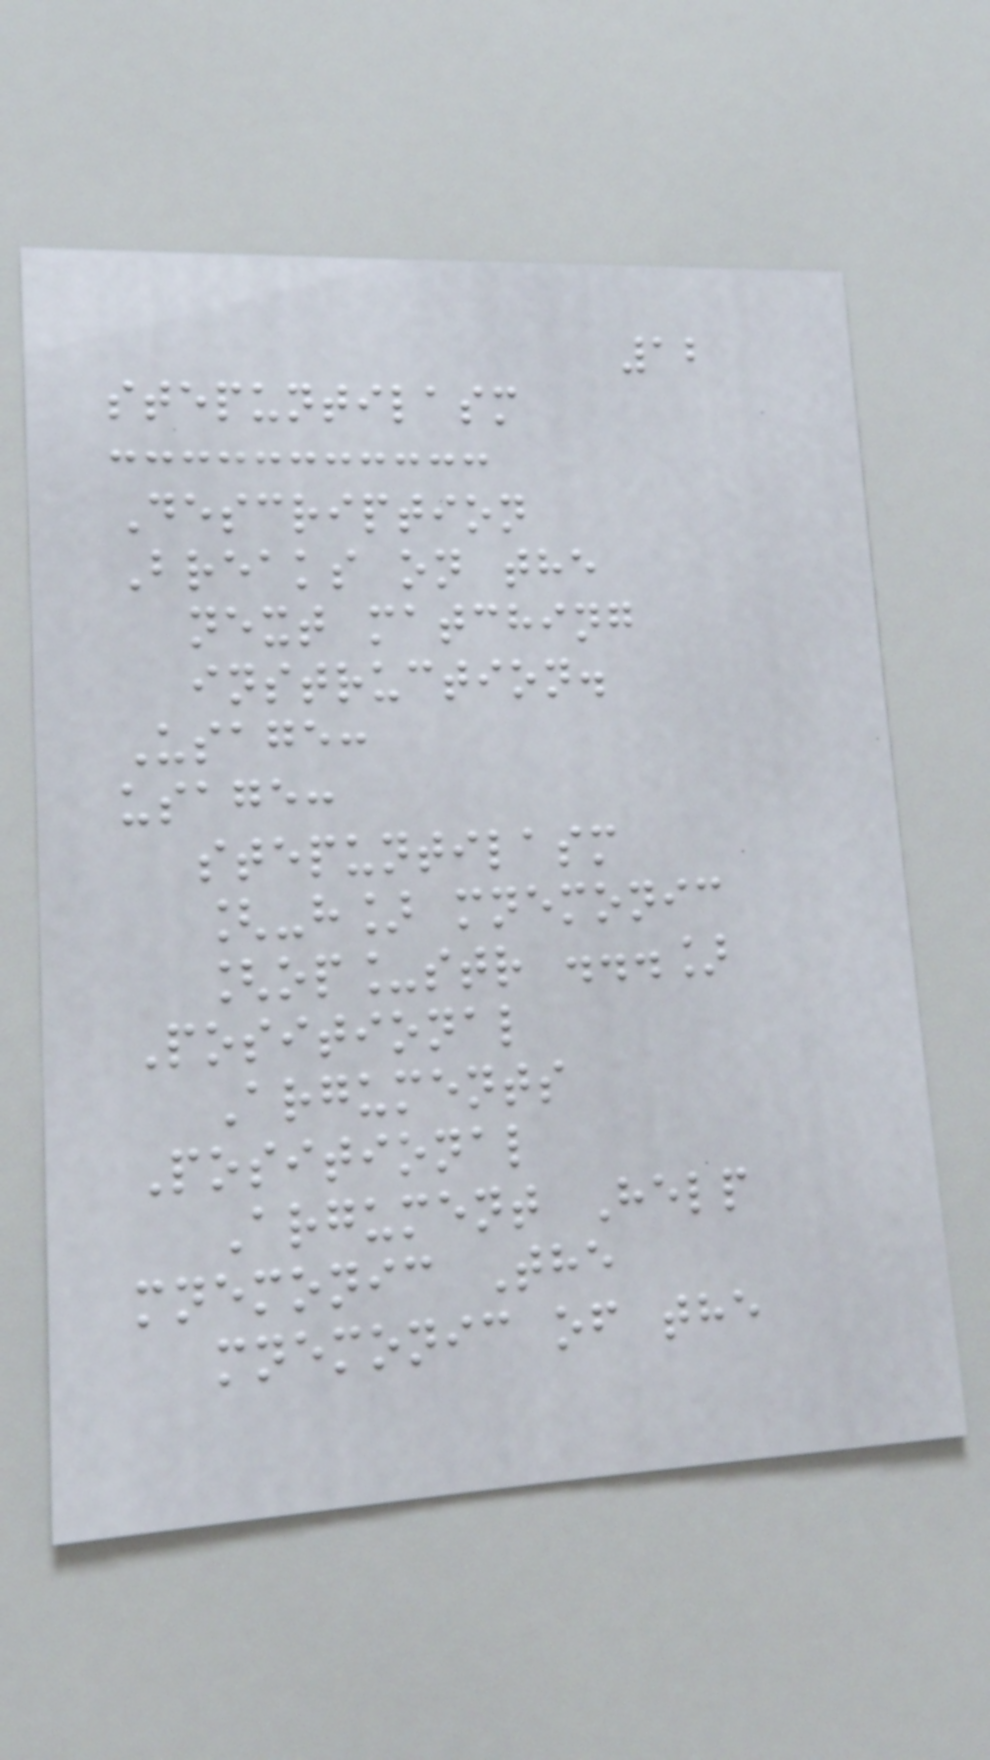12
stepuntilasm
Description
Breaks on the
next matching
instruction.
Usage:
usage:
stepuntilasm
[-h] mnemonic
[op_str ...]
Positional
Arguments
Positional
Argument Help
mnemonic The
mnemonic of the
